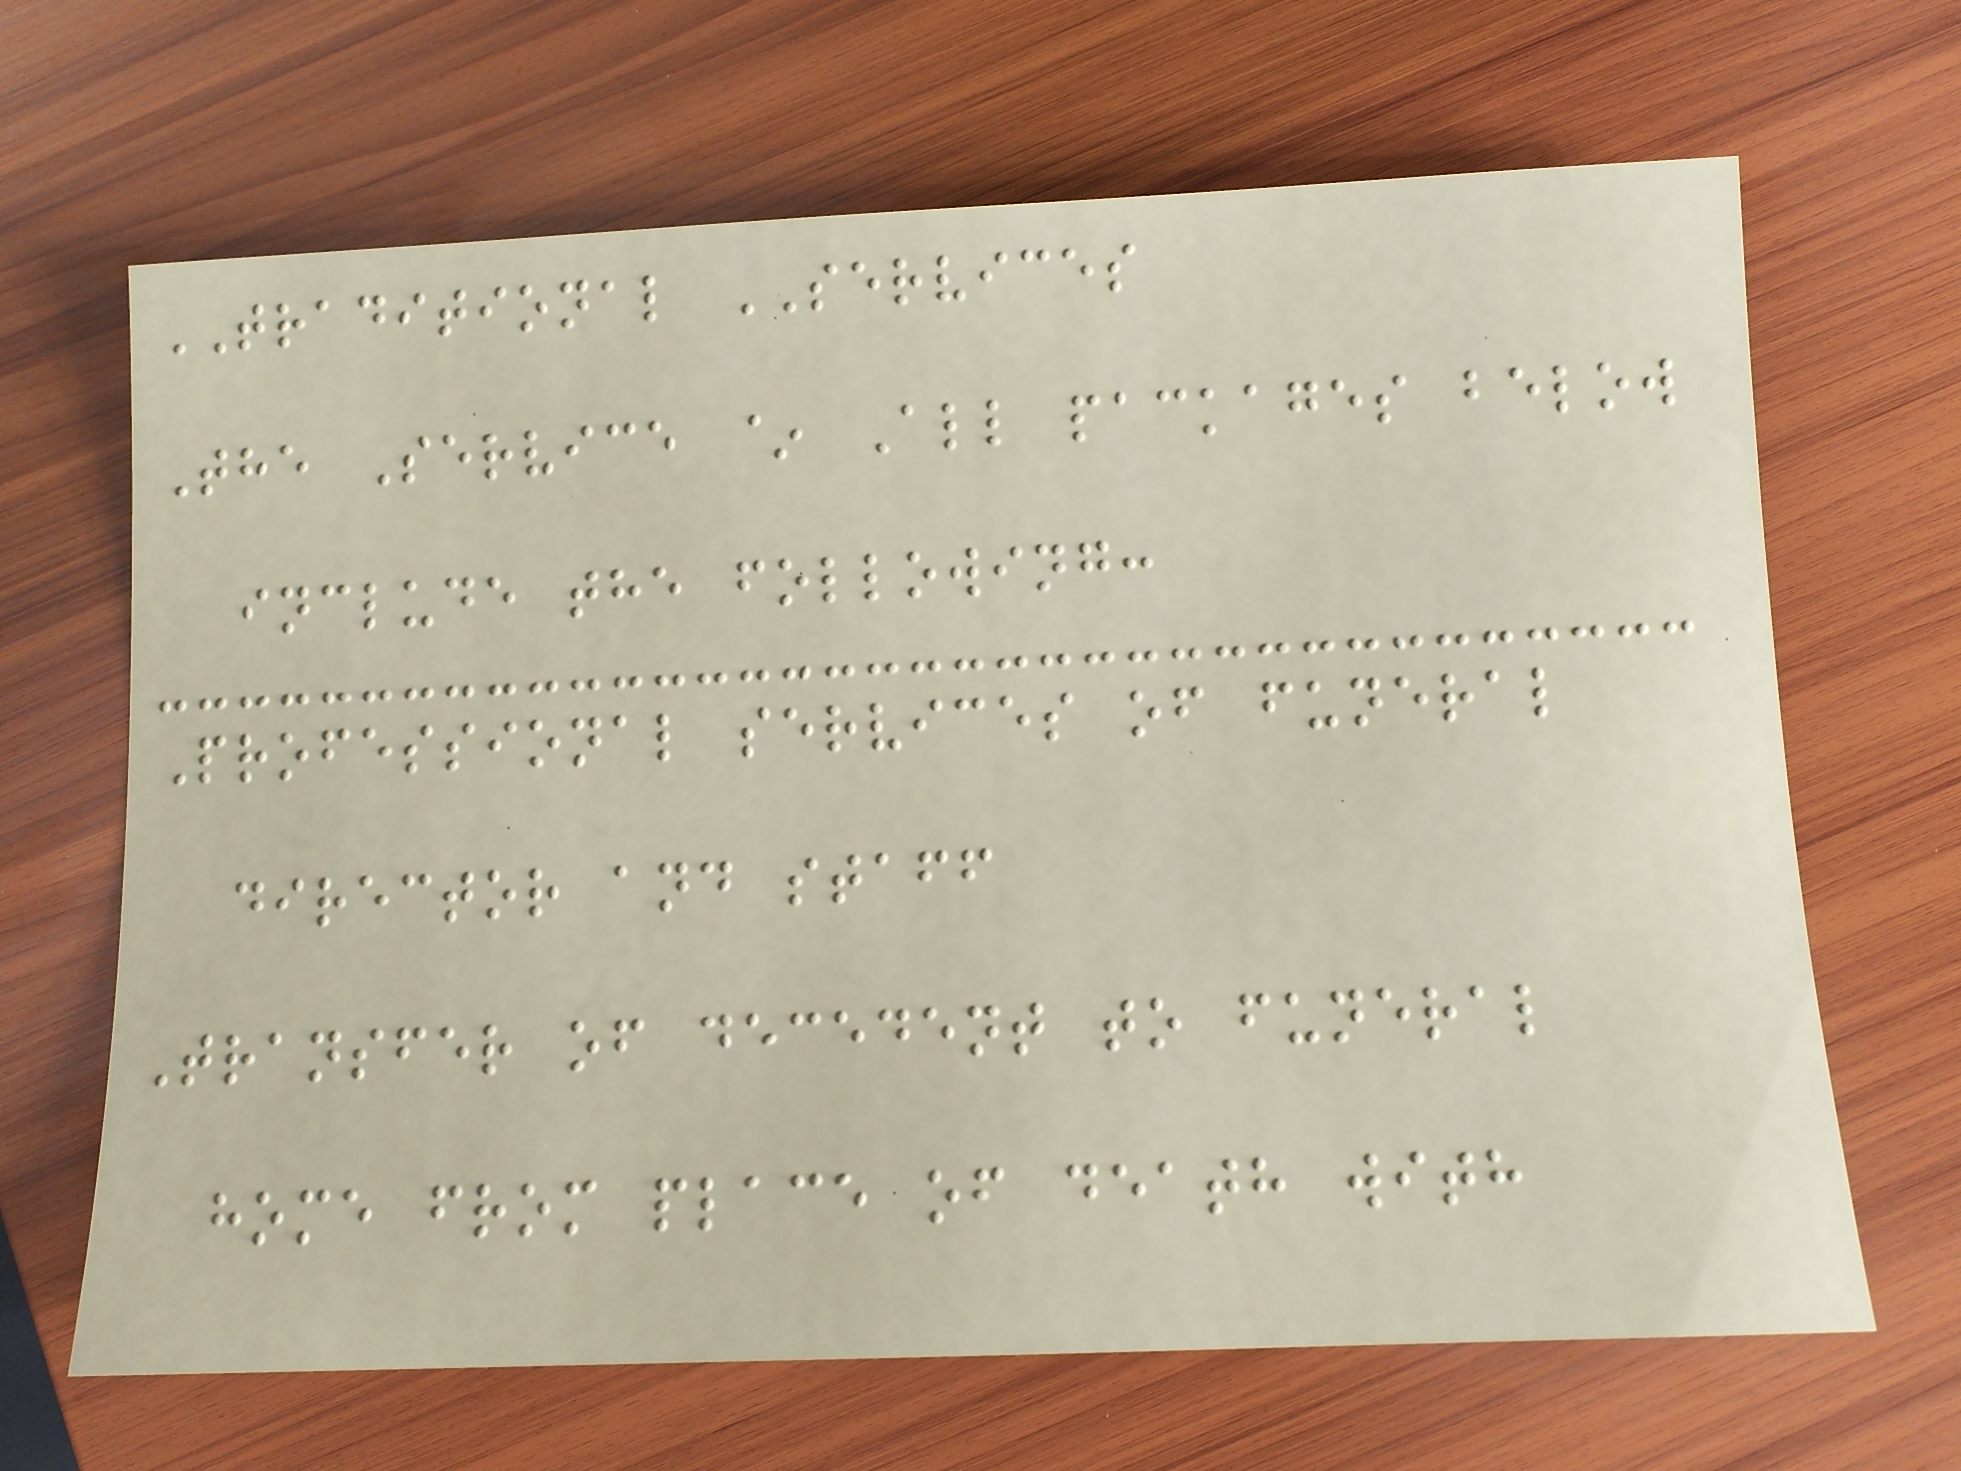TRADITIONAL SERVICES
The Service ~ All packages below
include the following:
Professional services of funeral
director and staff
Transfer of decedent to funeral
home from place of death with
